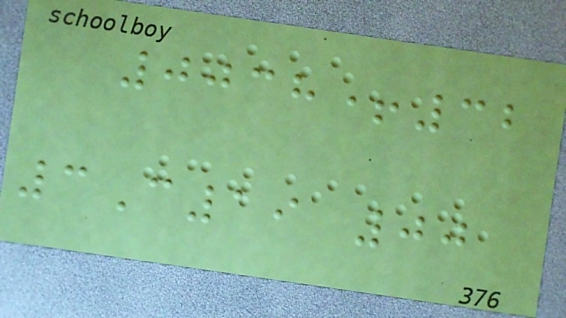0038+32
3C19 00
